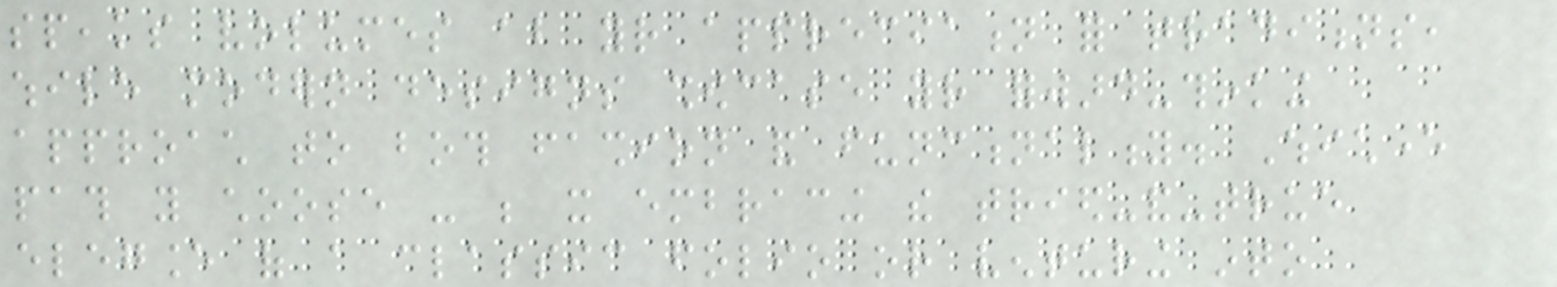speaks volumes about your appreciation for traditions,
while modern designs showcase your forward-thinking
approach to both fashion and functionality. Whichever
path you choose - be it embracing the tried-and-true
elegance of a classic folio or venturing into
